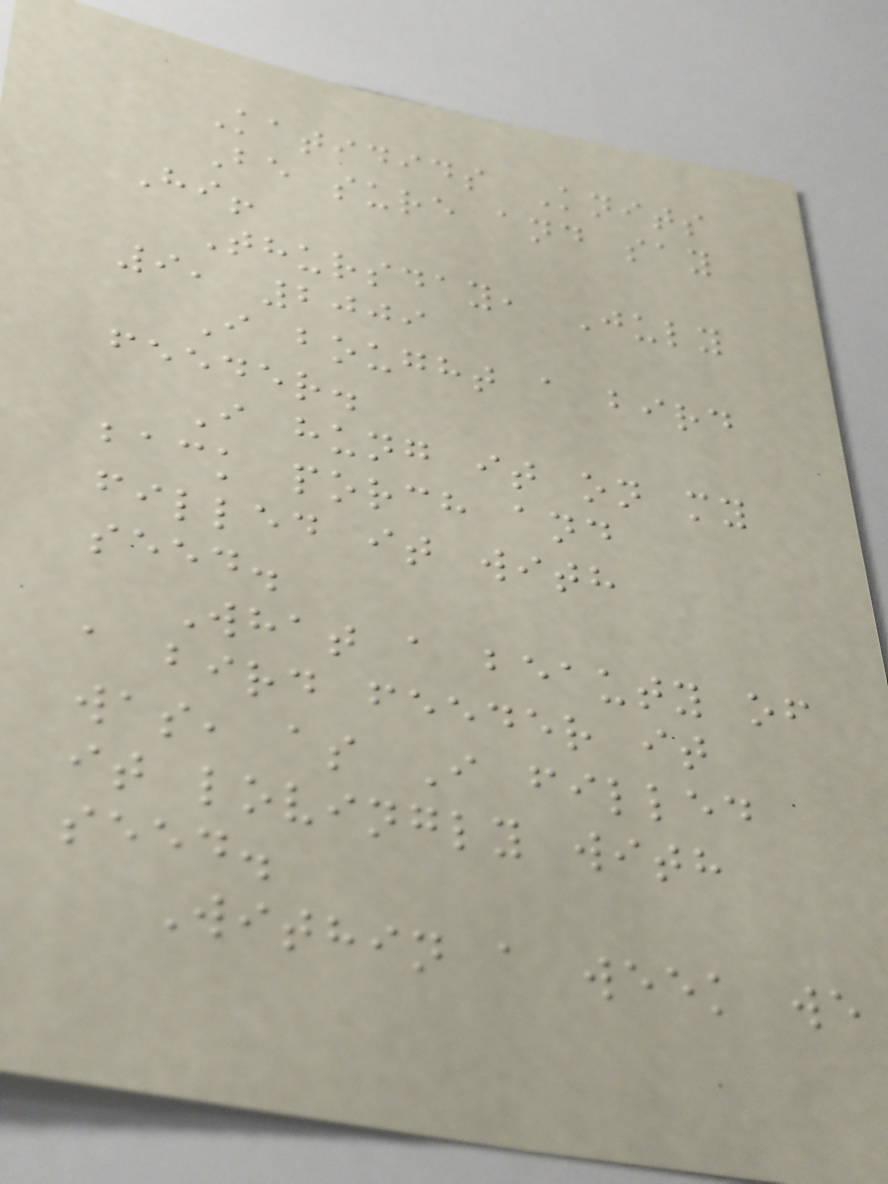Katidids Knits
Be sure and say
Hi!
Thursday, July
9, 2009
I bought a bird
feeder.
I hung it on my
back porch and
filled it with
seed.
What a beauty of
a bird feeder it
was, as I filled
it lovingly with
seed.
Within a week we
